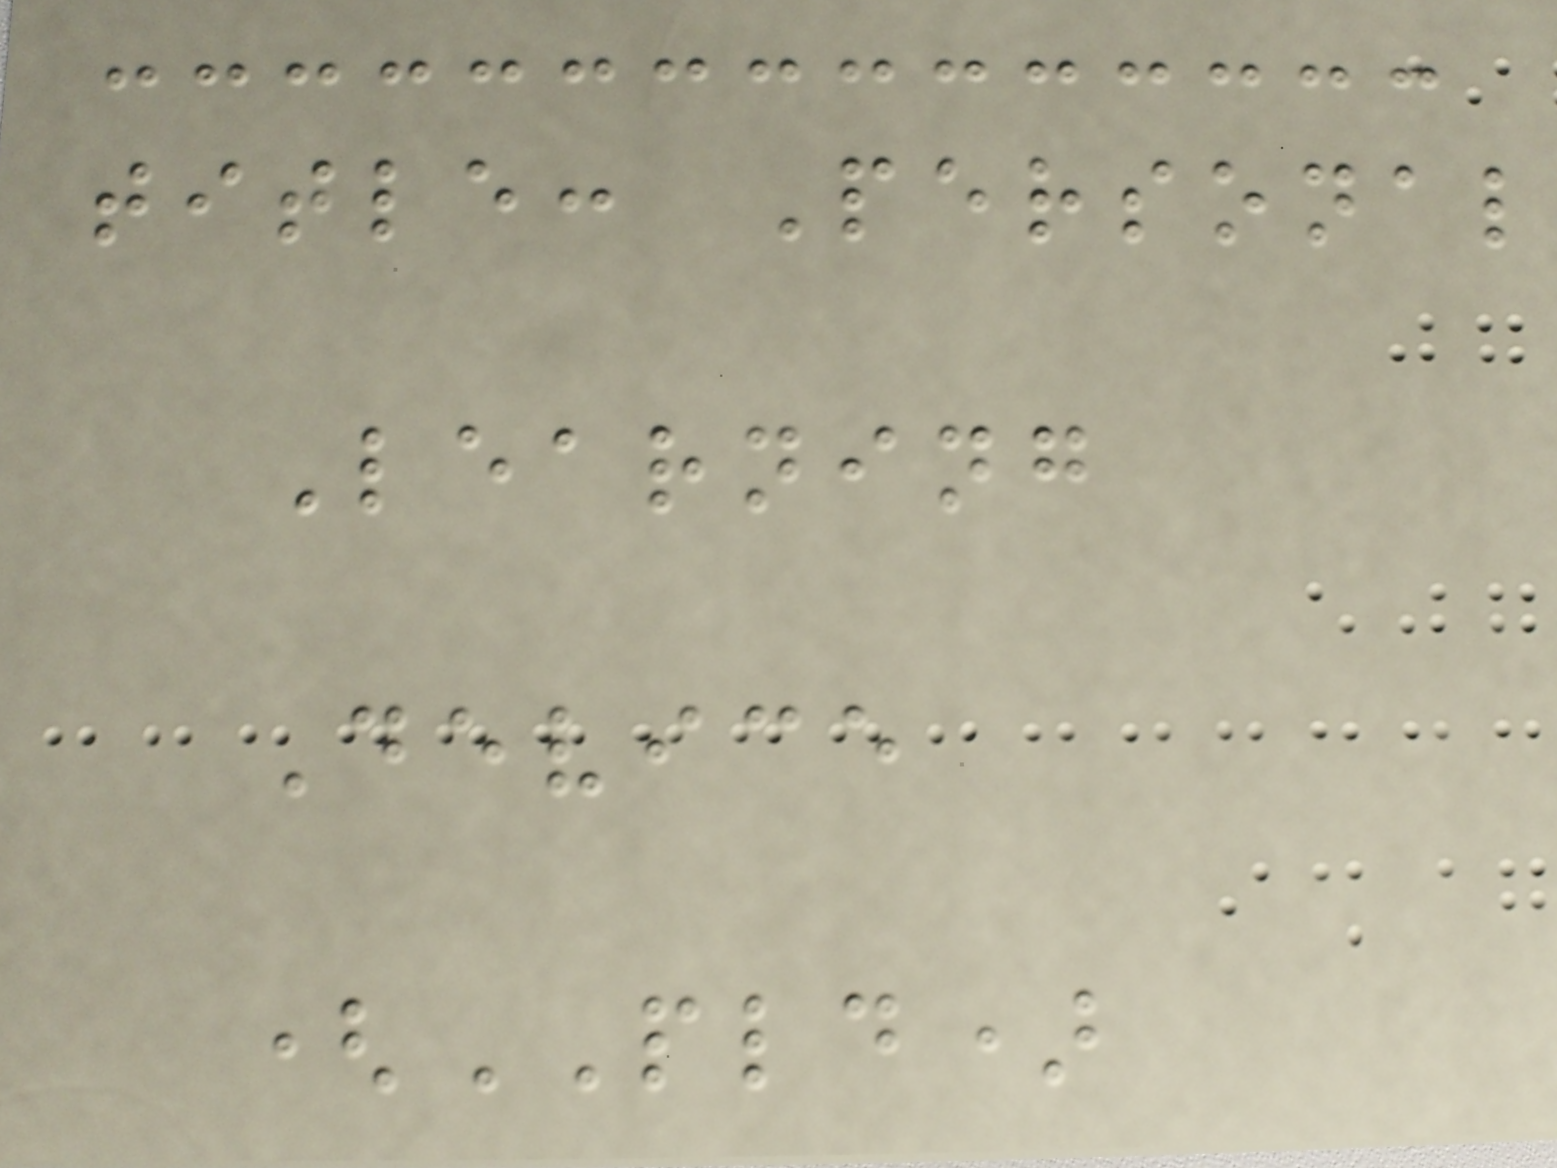title: Personal
Learning
Device
(PLD)
